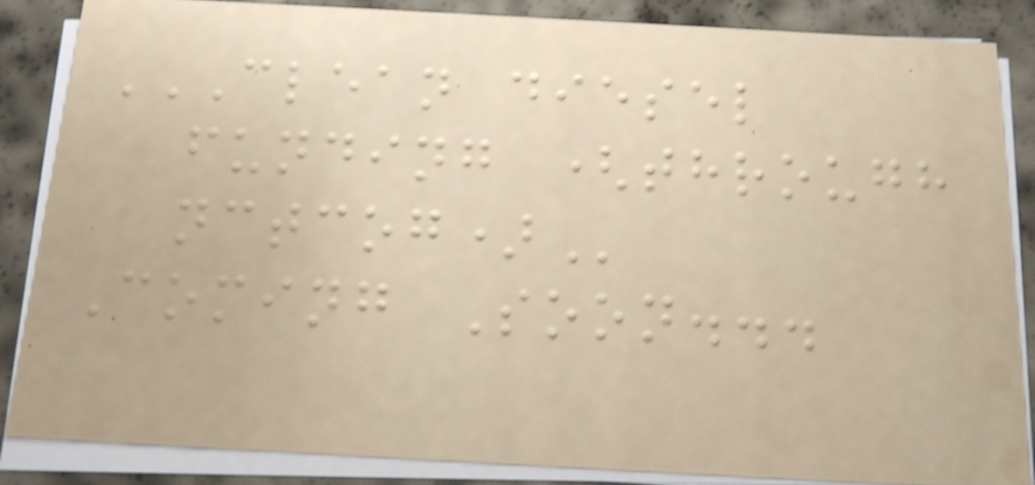CLEAN DIESEL
FUNDING (THROUGH
NCTCOG)
Coming Soon...
